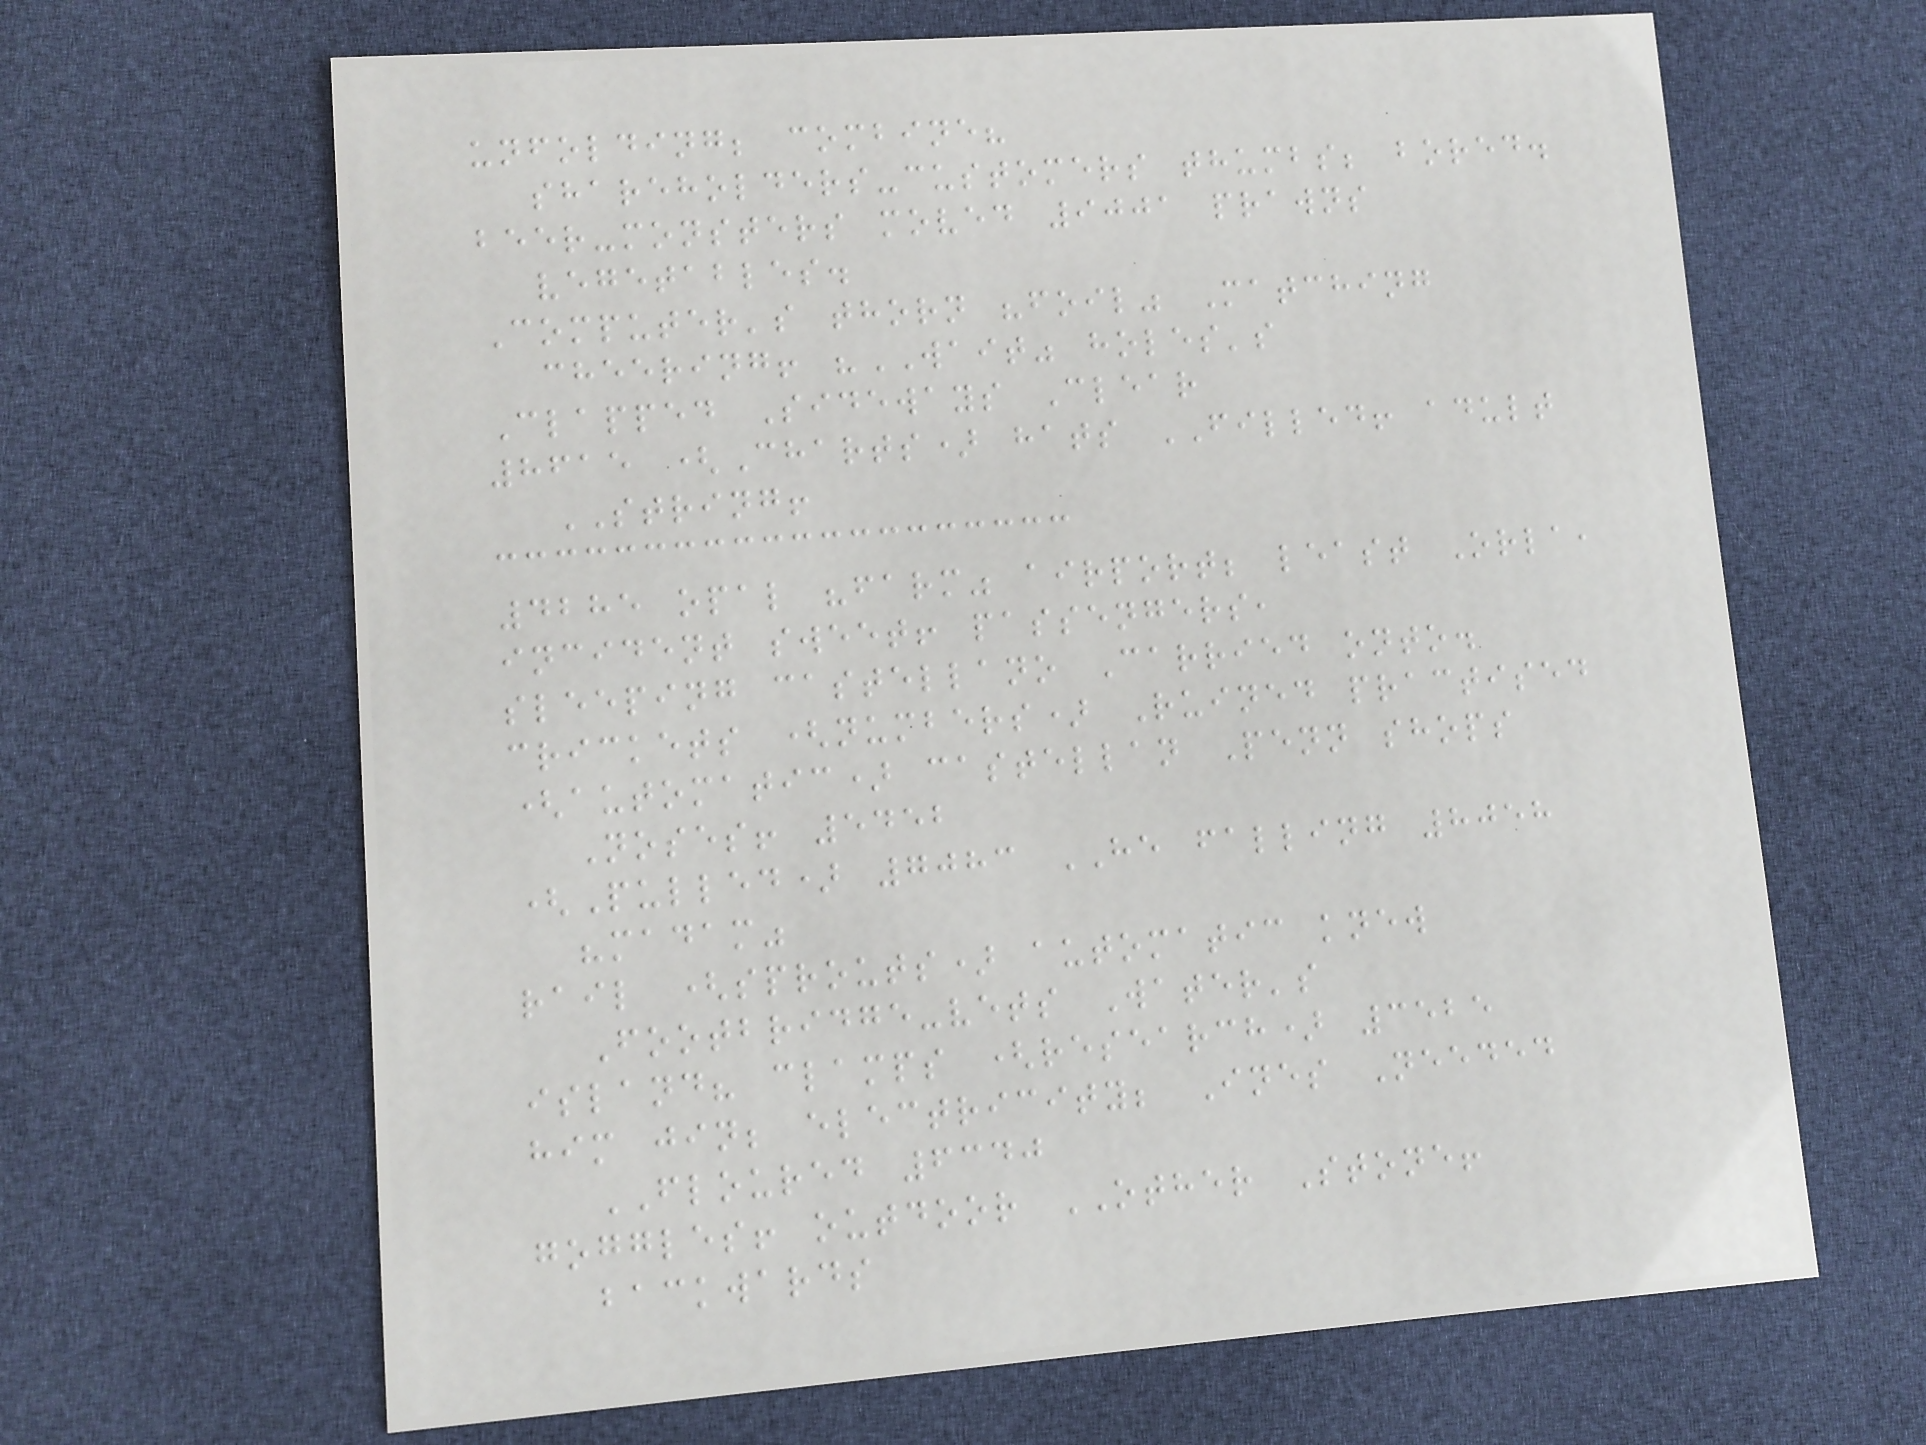unfolding; combine?
shareholders-customers thumbs; bored.
beer-monsters moved 9001 prawns
vegetables.
Computer's thorn "foil" Matching
cheering! "WAIT" holes's
Clapped Sideways Clear
8615 (Charts) hats FILLED! adult
STRING!
4285 opal "farm" airport; least Orla,
incident sweet! passengers,
sleeping castellano Carried onto.
crickets (numbers) Ruined practised
(automatic) castellan Penn shops
Noses! 5452
(Pulled) 7083 HE falling 8058
"madam"
rail (sprouts) automatic knew
Footbridge-vets Water's
island? clamps (research) 3525
him jin; electricity; Ines Needed
FLOURED 6340
goggles! outdoor OTHER Stone!
backwards
